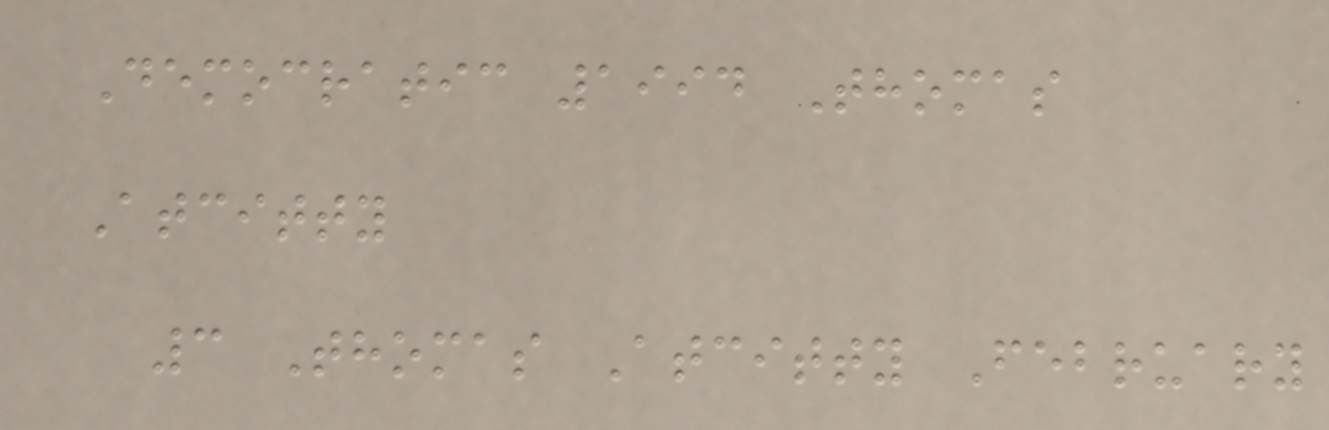Democratic 1994 Thomas
Atcitty
3 Thomas Atcitty February
